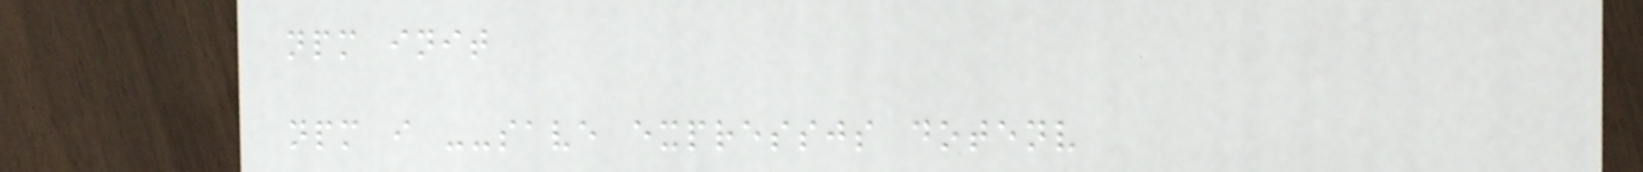npm init
npm i --save expressjs dotenv
